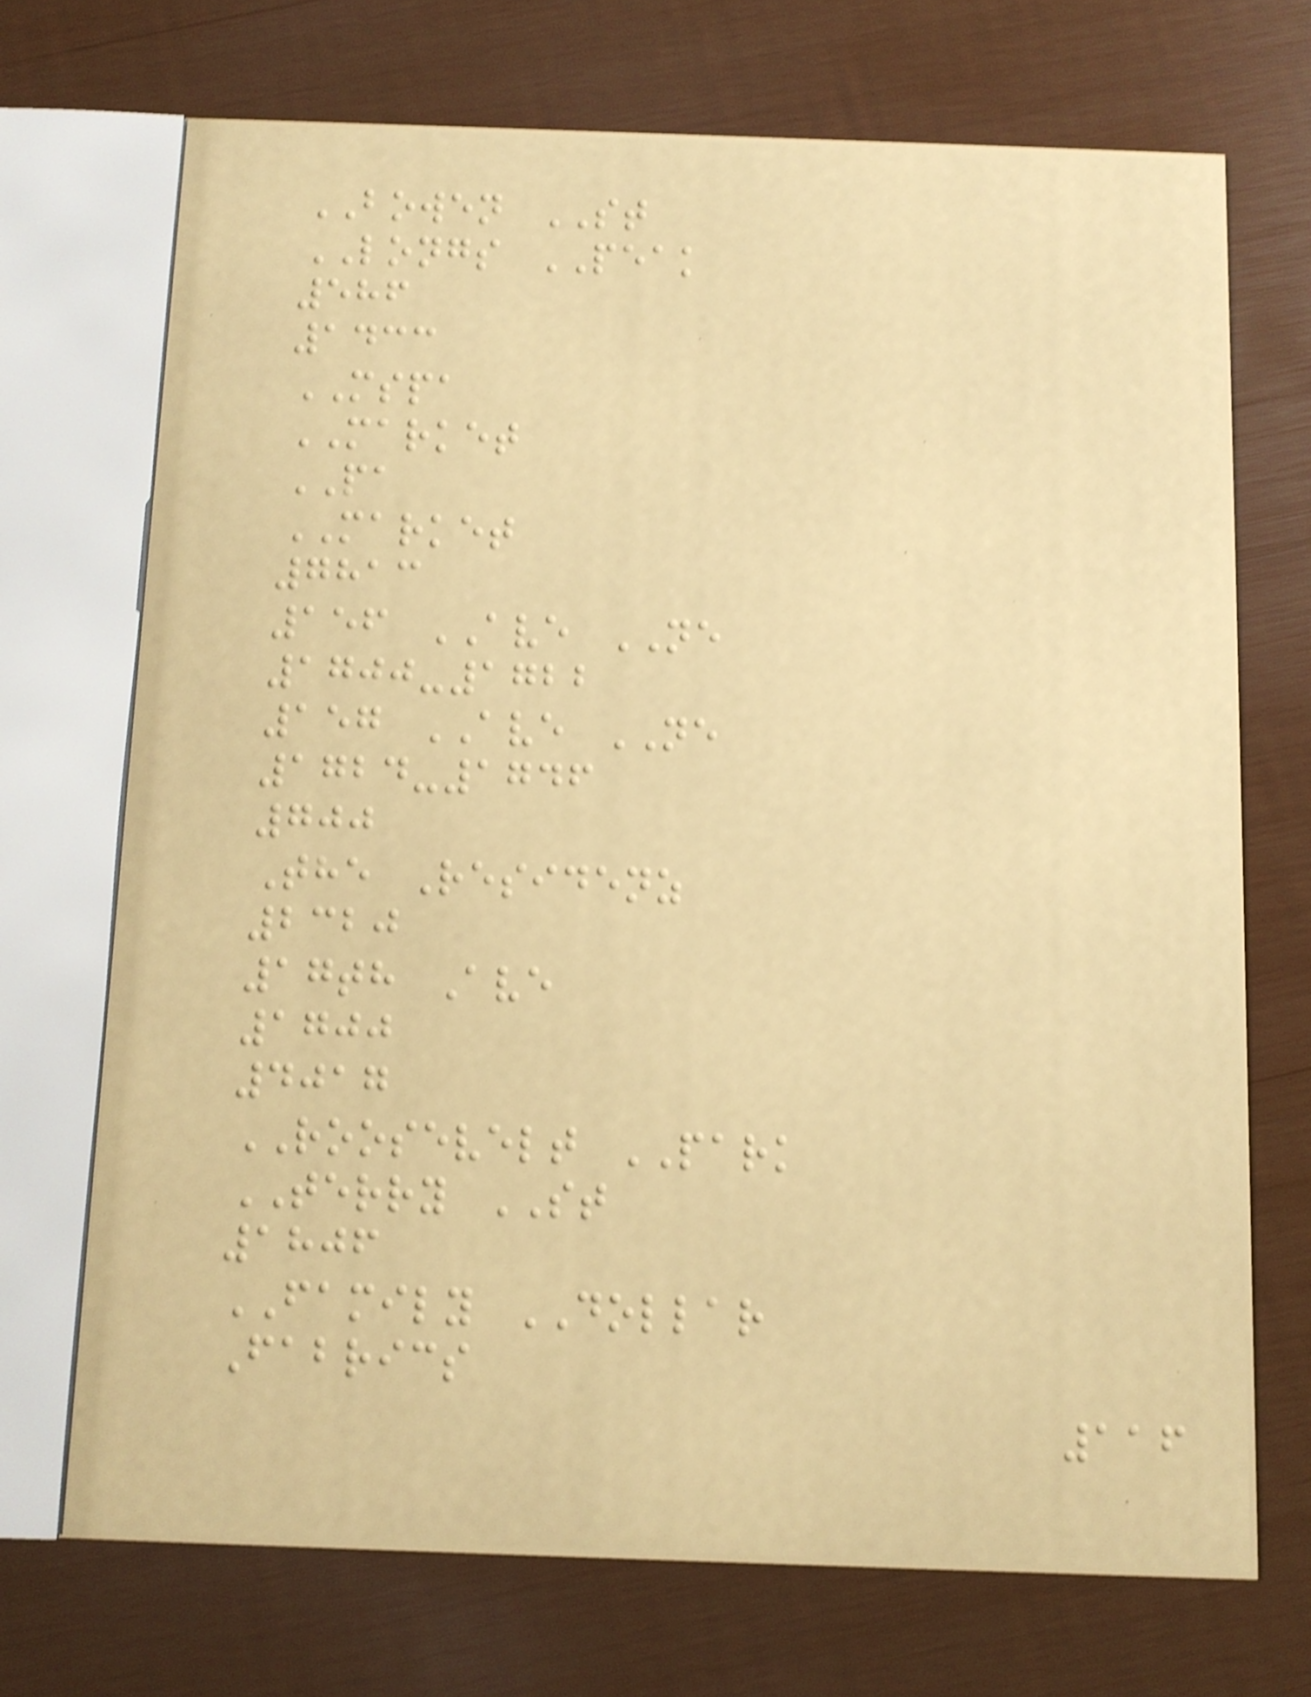BOWEN ST
LONGS PEAK
586
1433
MSPA
MARKET
PA
MARKET
7813
156 AVE NE
1700-1722
157 AVE NE
1724-1746
700
The Residenz
2320
17th Ave
1700
4017
ROOSEVELT PARK
TERRY ST
1806
FAMILY DOLLAR
Fabrics
116
